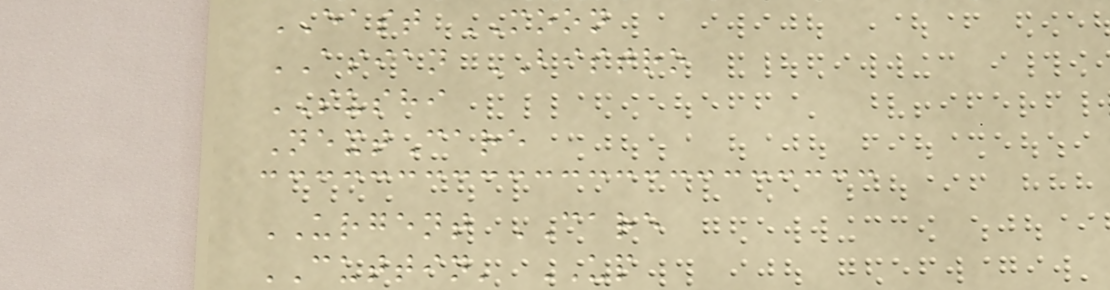EAST MOON
ASIAN BISTRO
SUSHI
NextCare
URGENT CARE
CUTTIN' UP
